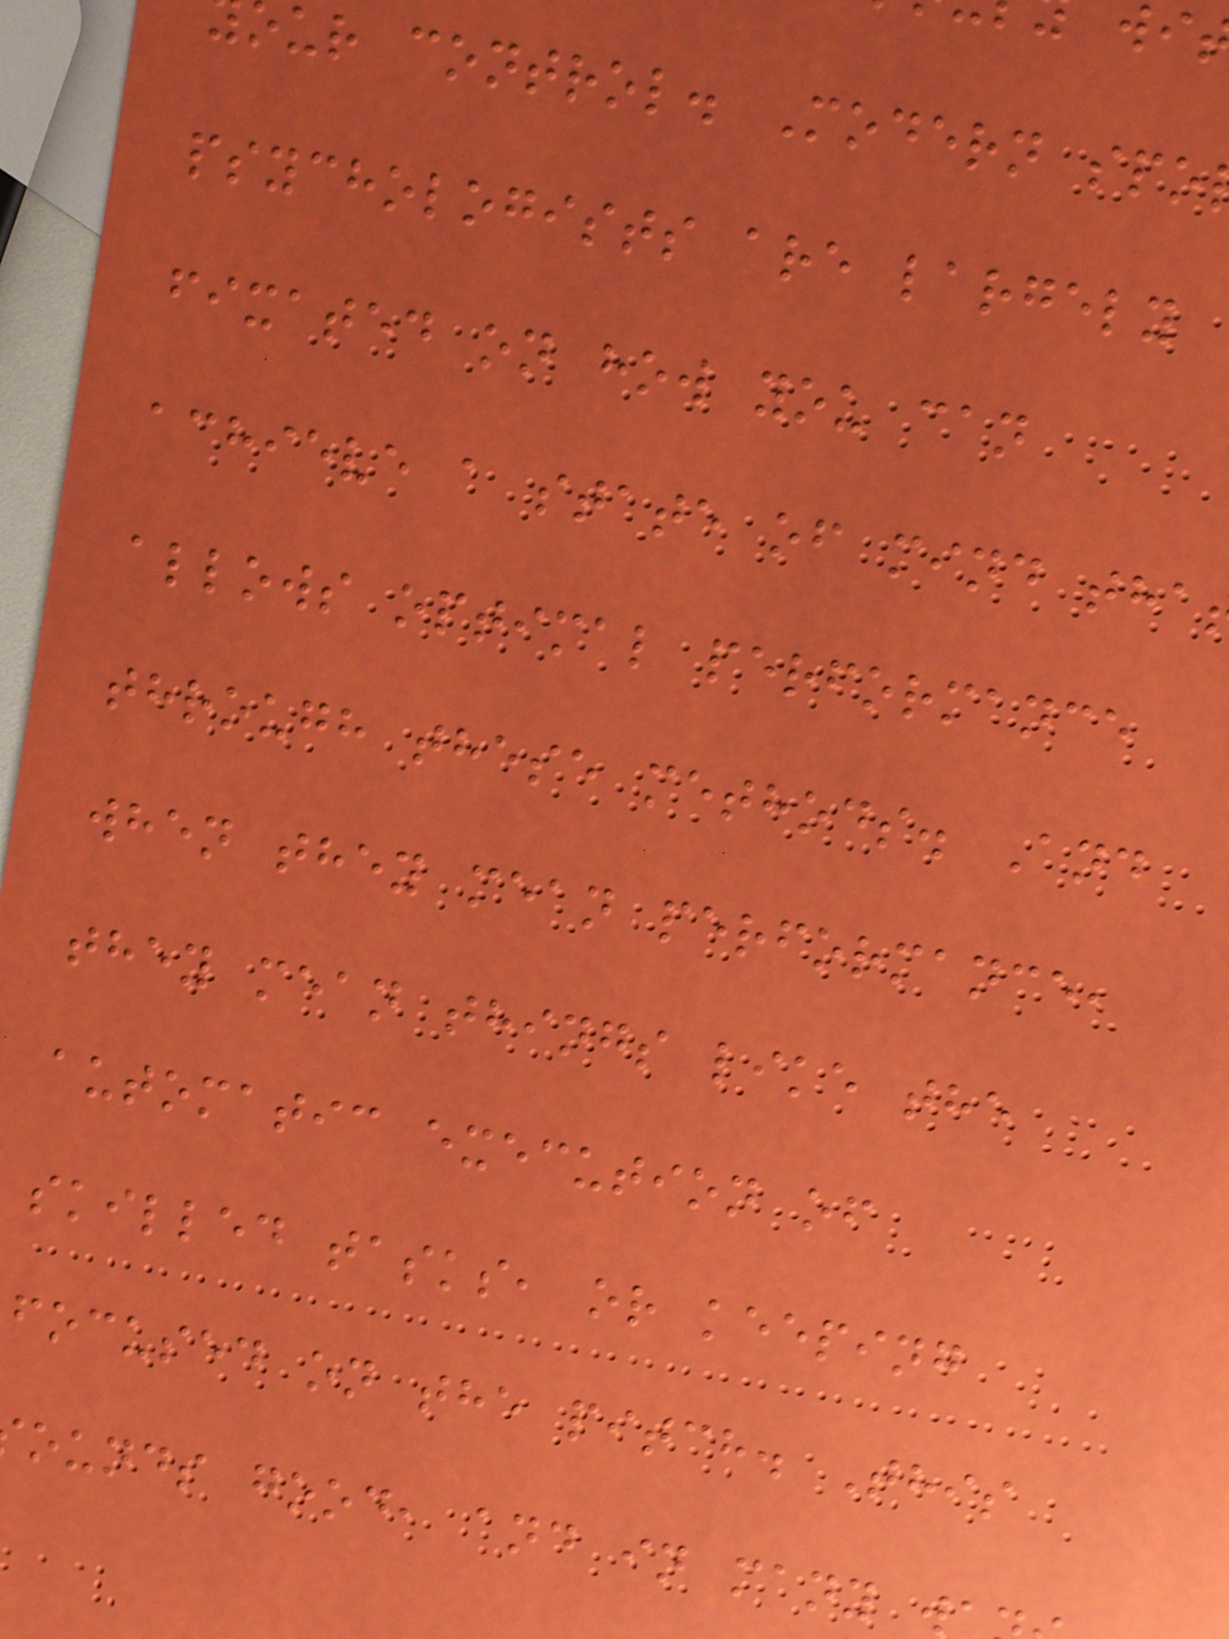ur control. Modern spo
psychologists are largely
fixated on how you can
achieve a state of mind tha
allows optimal performance
through these methods. And
when they mean performance,
they mean things like the
automatic execution of
skilled tasks, or keeping
focused on the pitch. This
ounds good, and in many w
